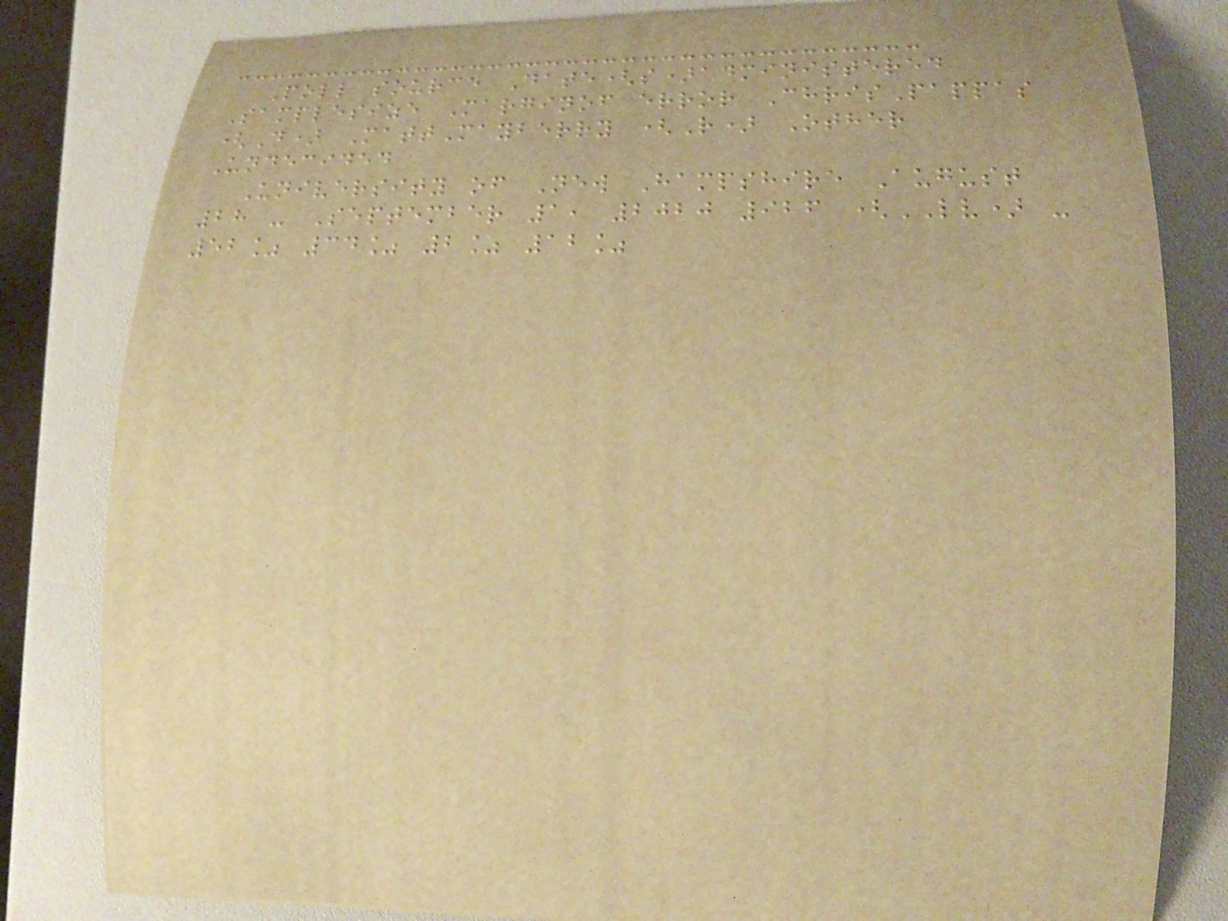Poll source Date(s)administered
Samplesize Marginof error ChrisPappas
(D) MattMayberry (R) Other
Undecided
University of New Hampshire August
28 - September 1, 2020 926 (LV) -
52% 34% 2% 12%
